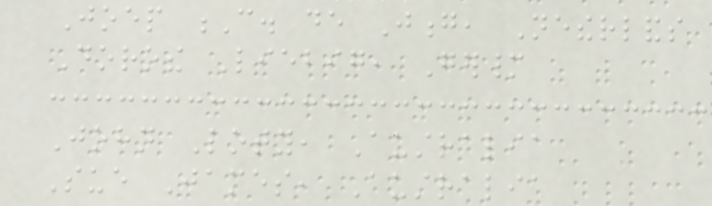Joep C. de Jong, Netherlands
Dorothe Liebig, Germany
John Loty, Australia
Sue James, Australia
